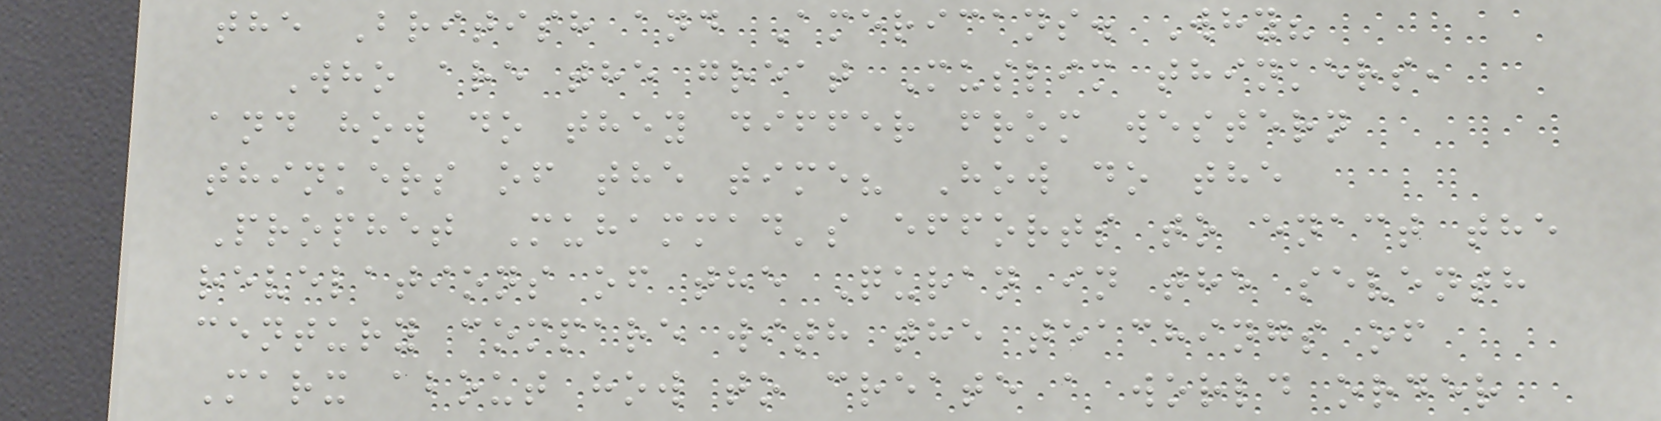the British and Americans. Why?
Who are the great Muslim thinkers,
and how do they differ from western
thinkers of the time? How do the
Prophet Muhammad's efforts to enact the
revelations of the Quran in the seventh
century compare with the teachings of
Marx about how to create a world order
